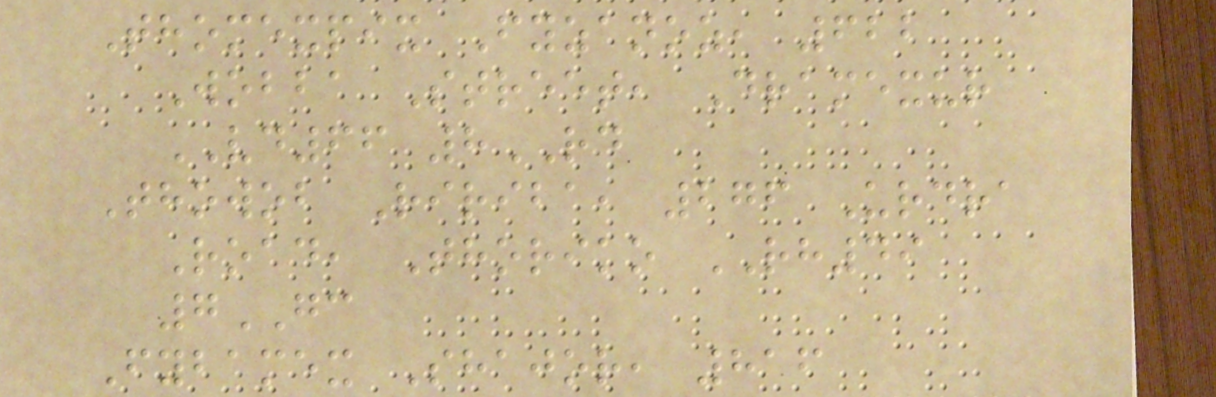Thomexpix Fyzanoz, 622
Wobba Street, Dramexur
VD66 8RD
Thowob Ririba, 276 Urdra
Road, Thoriko RH49
7GC
Fybamex Shajor, 816
